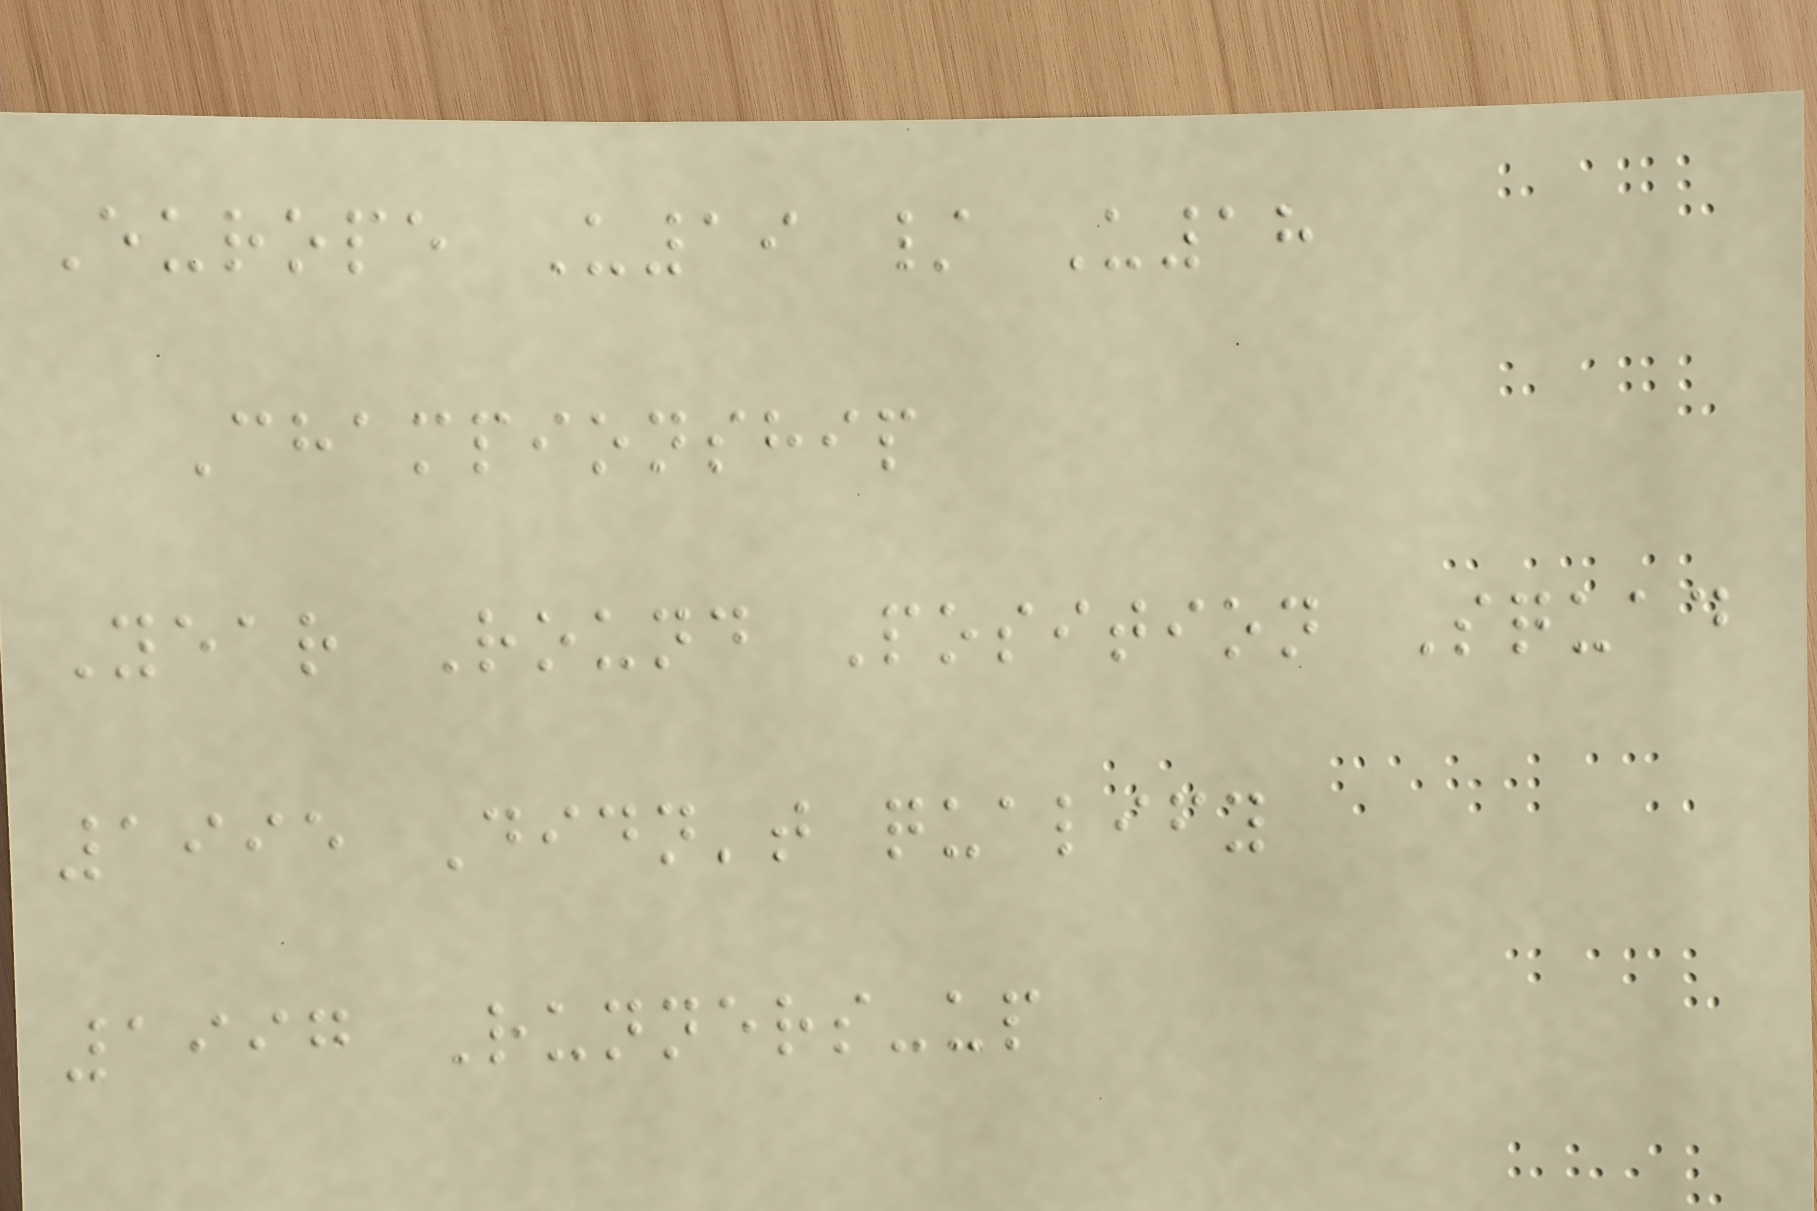Europe U19 / U18
Championship
Year Round Position Squad
1995 Didn't qualify
1997 Runners-up
